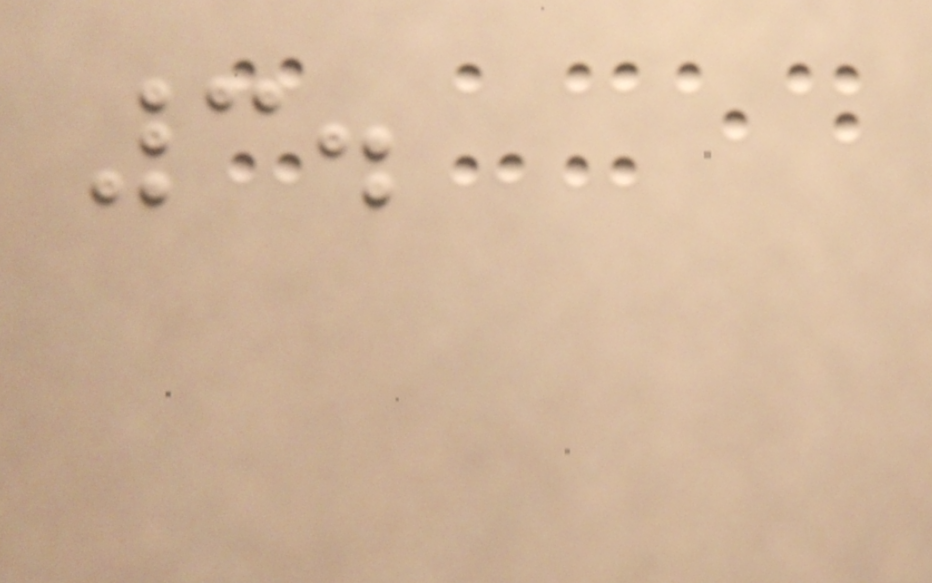3.
